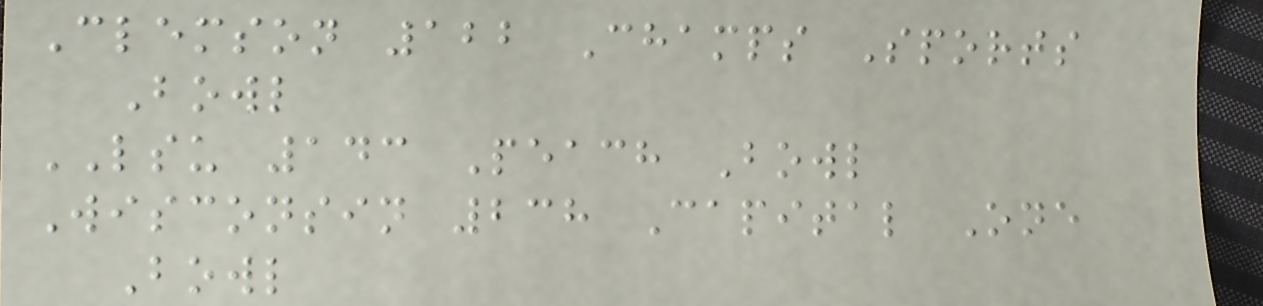Clemson 122 Champs Sports
Bowl
LSU 143 Peach Bowl
Wisconsin 238 Capital One
Bowl
